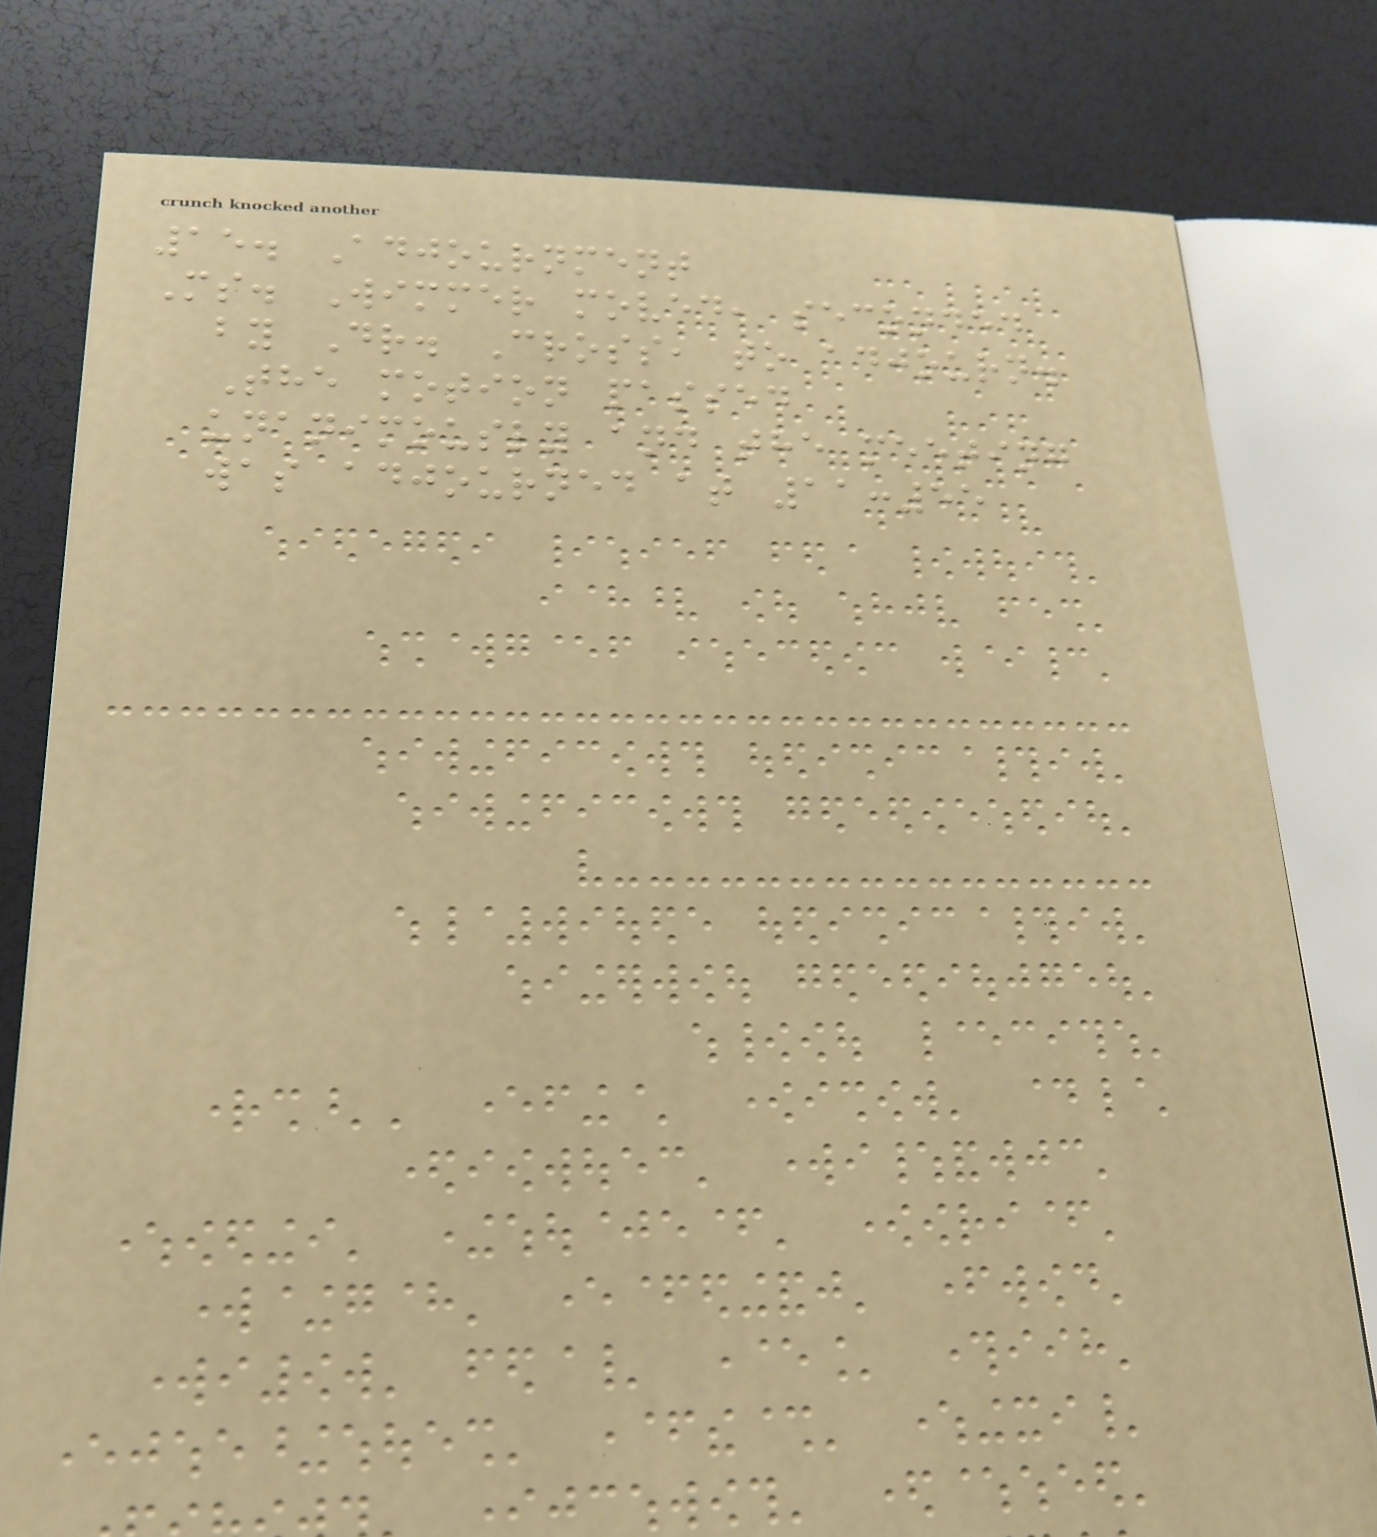15. Adjournment
Ms. Wimmer moved, seconded
by Dr. Cross, to adjourn.
The motion passed
unanimously and the meeting
was adjourned at 11:55
